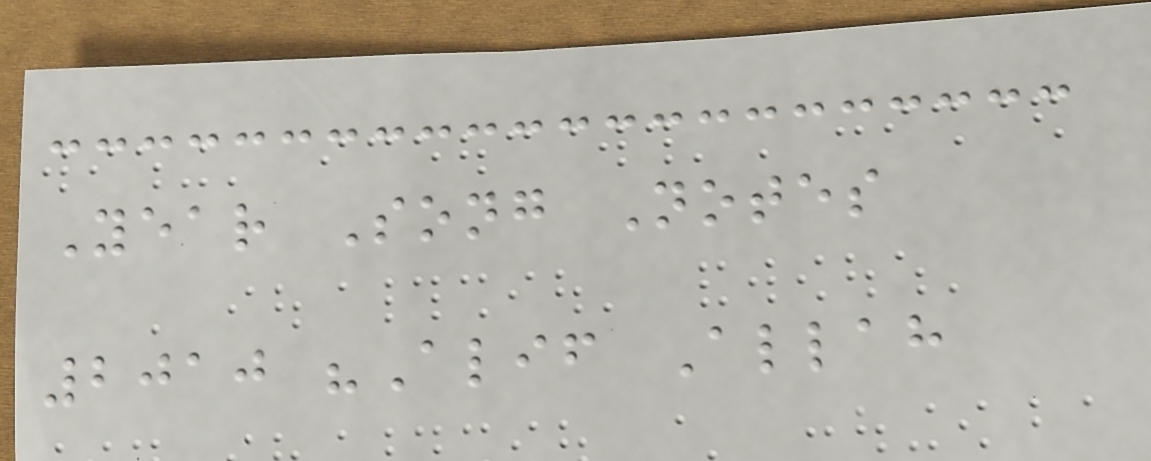Year Song Notes
2010 "Alif Allah
